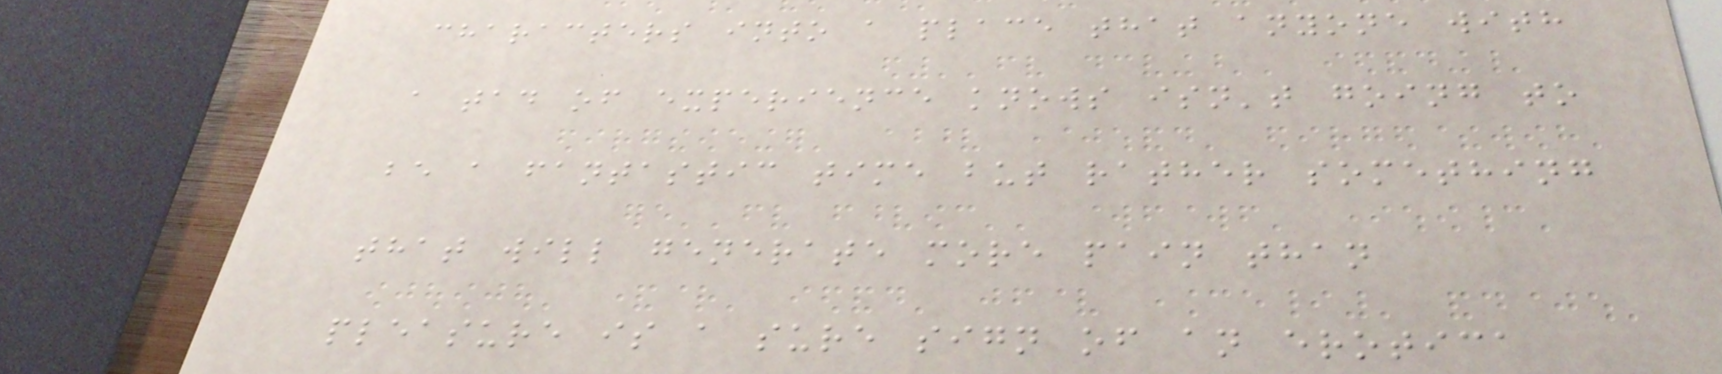characters into a place that anyone with
a tad of experience knows isn't going to
be a fantastic time but rather something
that will generate more pain than
pleasure is a sure sign of an erotica
